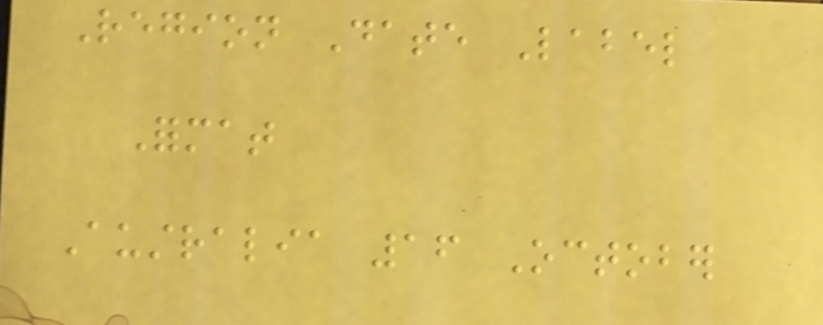Region Date Label
Format
Australia 16 October
